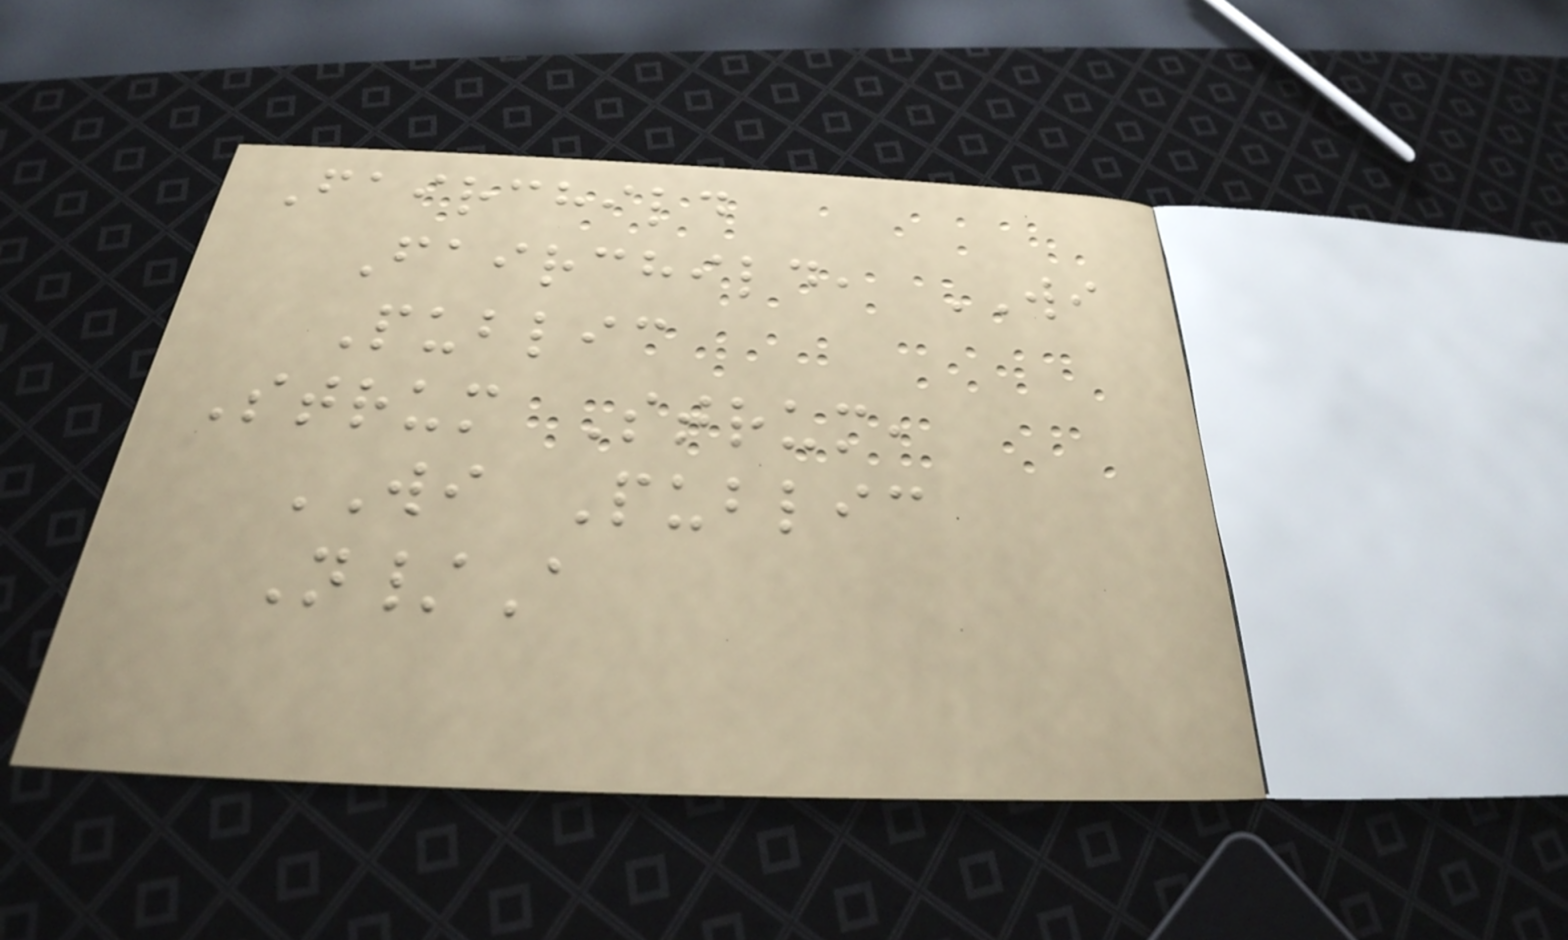Fairchild
Fairchild, WI
Public
Strum Strum,
WI Public
N/A
